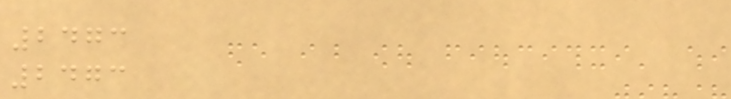2473
2473
